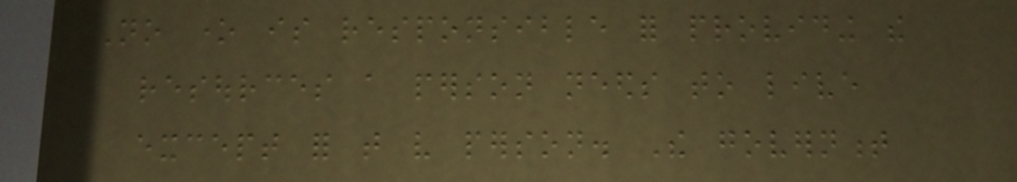No one is responsible for providing the
resources a person needs to live
except for that very person. The government
